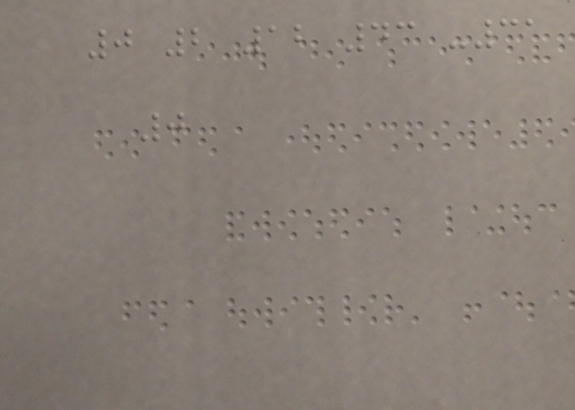0 2 12 43 -31
0
